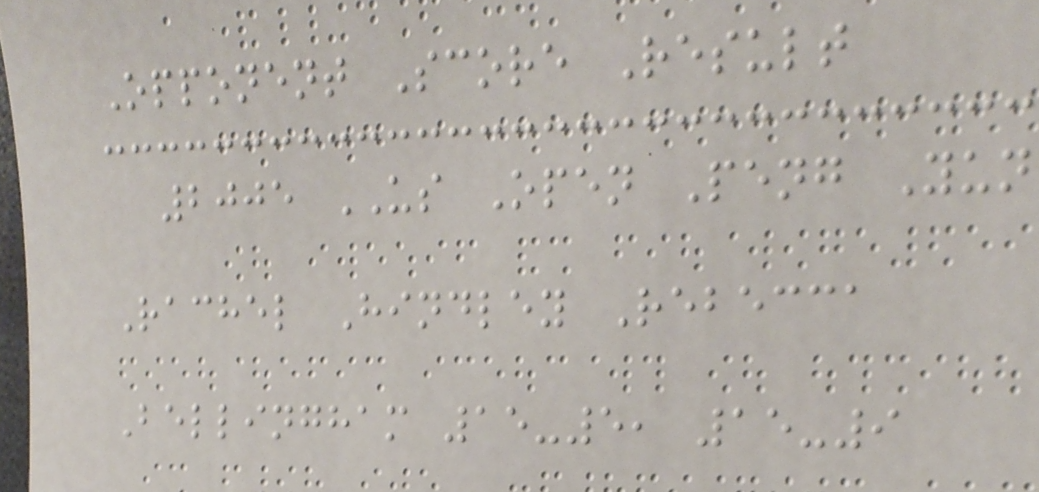Opponent Score Result
2005 US Open Peng Yun
Rachel Hindley Rebecca
Bellingham 15-5, 15-9
